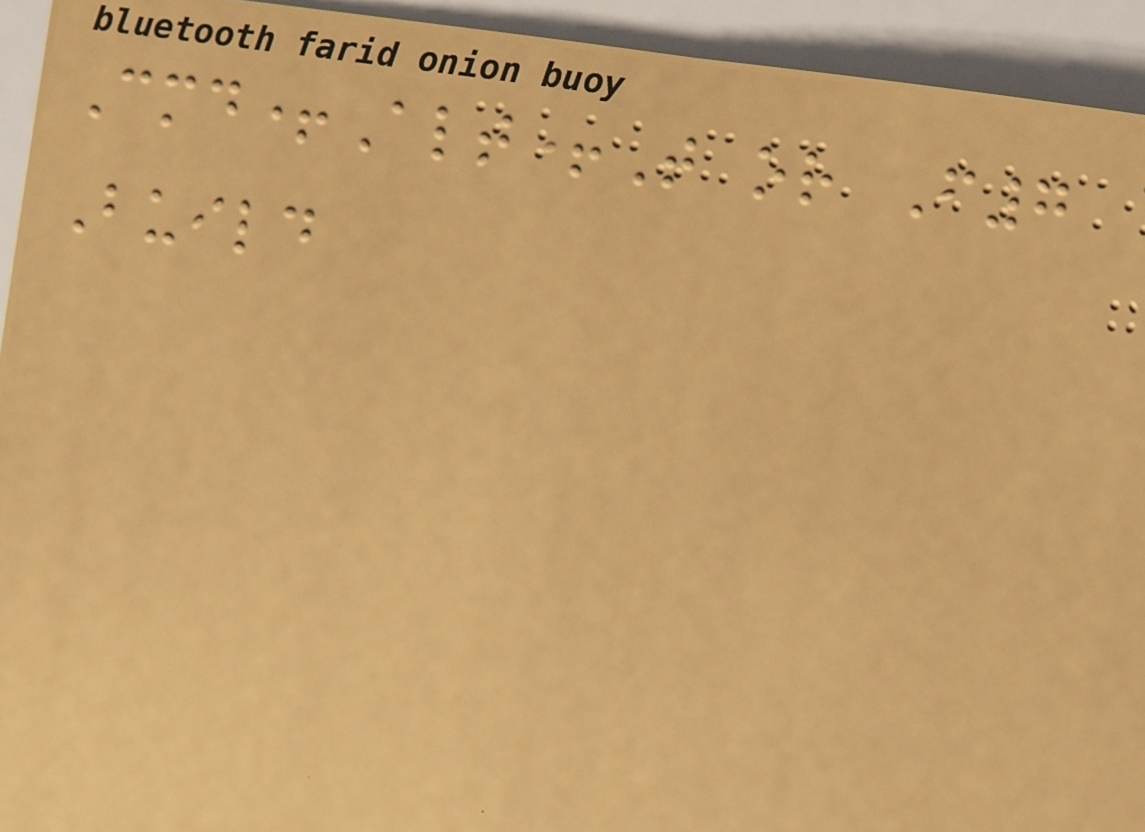Cmd+Alt+T or F7
Build
